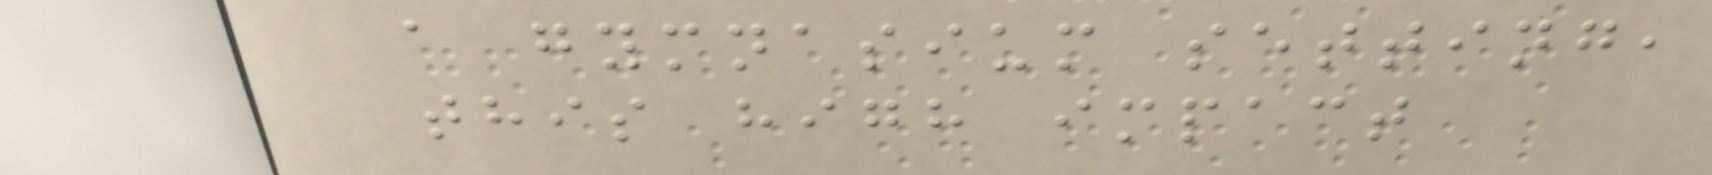a gymnasium setting,
this high impact
